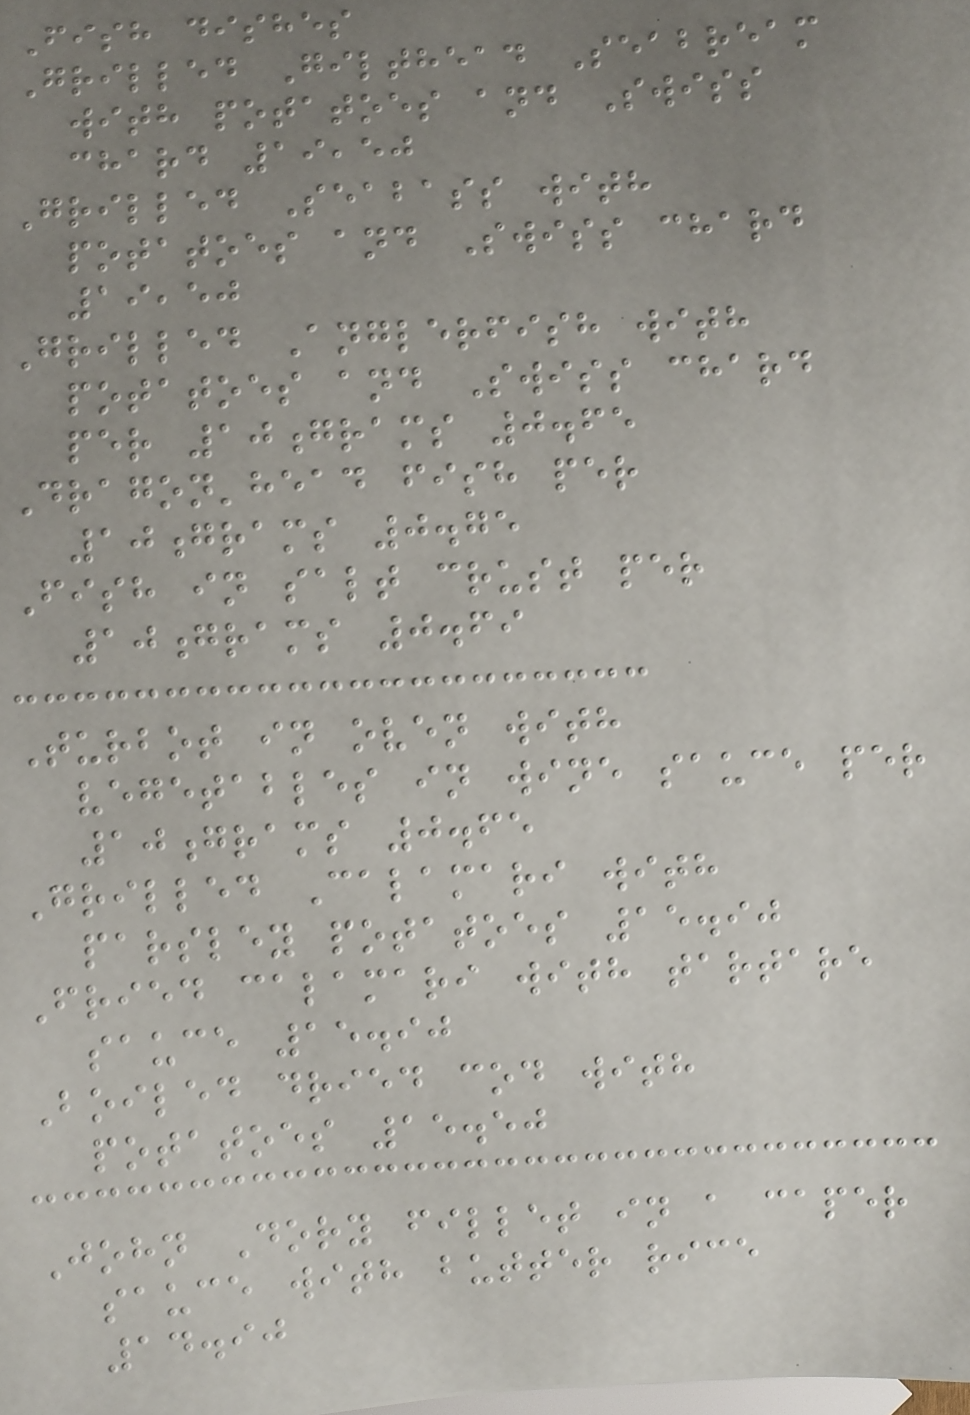Fish dishes
Grilled Gilthead Seabream
with potatoes and Swiss
chard 19,50
Grilled Seabass with
potatoes and Swiss chard
19,50
Grilled Anglerfish with
potatoes and Swiss chard
per 10grams 0.65
Dragon'head fish per
10grams 0.75
Fish in salt crust per
10grams 0.69
Turbot in oven with
vegetables in wine sauce per
10grams 0.65
Grilled Calamari with
parsley potatoes 15.90
Fried calamari with tartare
sauce 15.90
Boiled dried cod with
potatoes 15.50
John Dory fillet in a caper
sauce with butter rice
14.90
